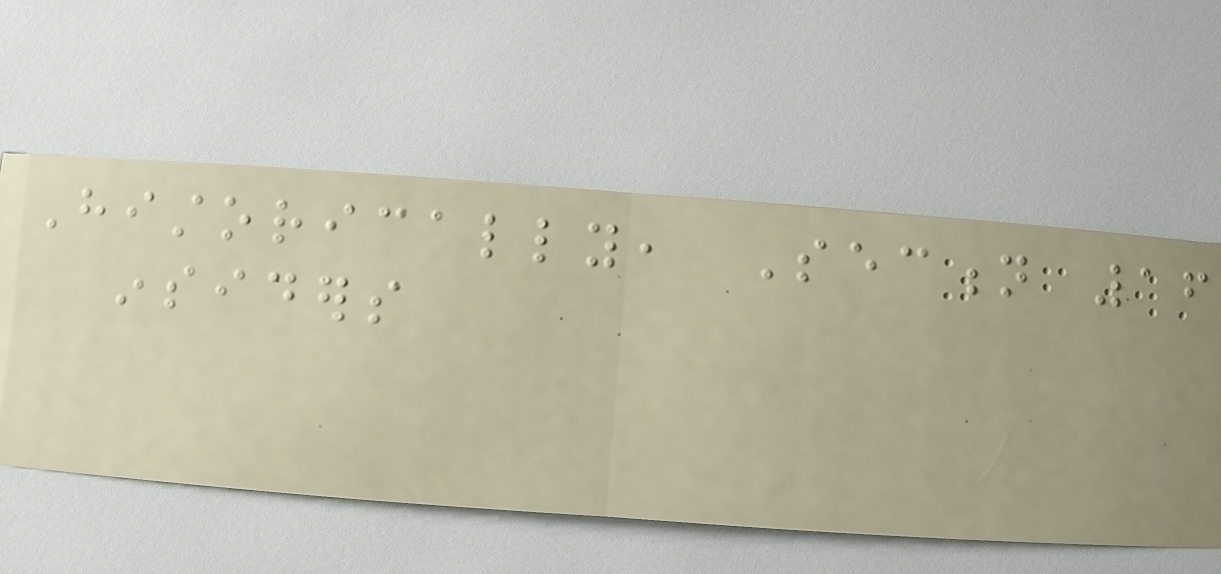Historically, Section 16
insiders
